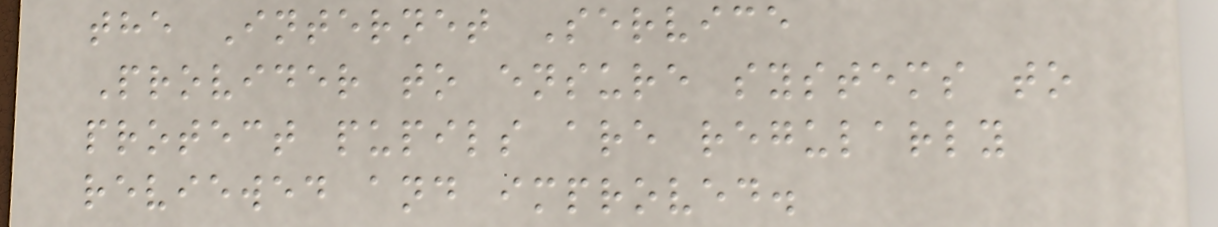the Internet Service
Provider to ensure systems to
protect pupils are regularly
reviewed and improved.
